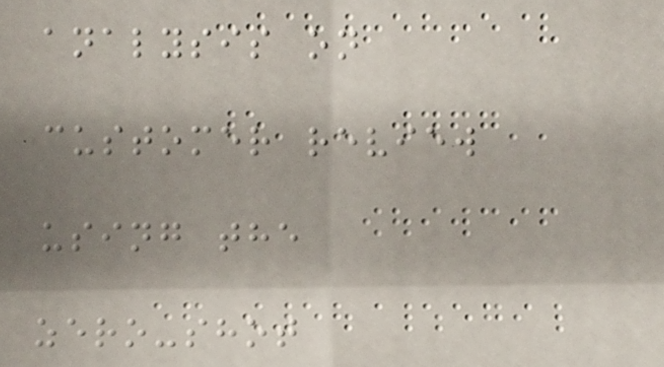analysis on
customer review
using the
zero-shot
